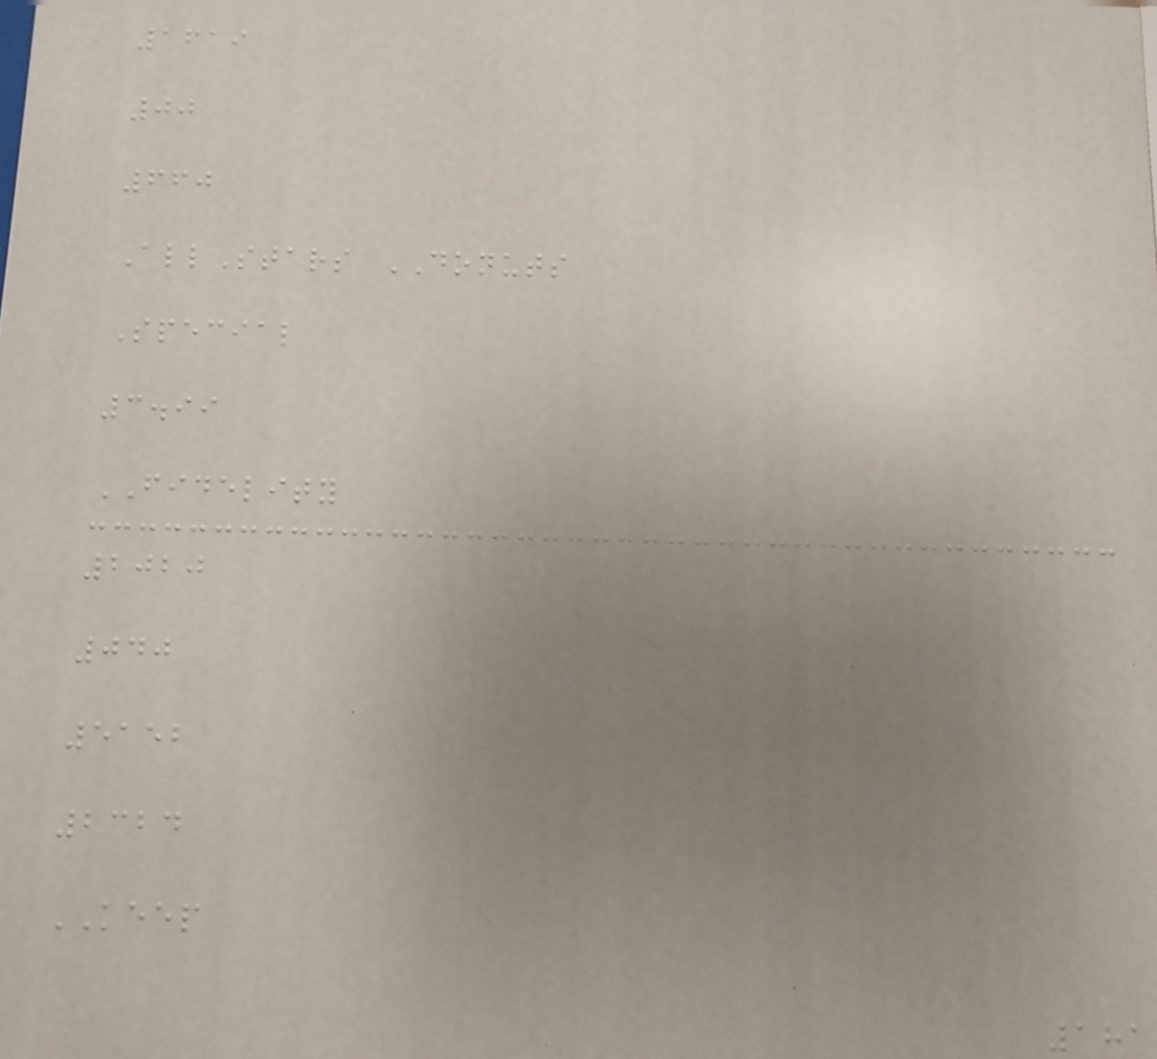1619
00
660
AllStars DONUTS
Special
3.99
FIDELITY
2020
040
5152
2324
KEEP
181
